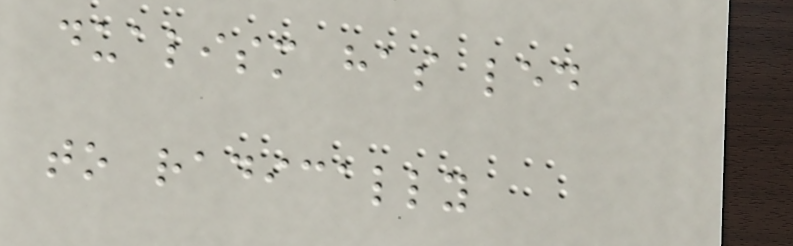dualism has led
to radically
